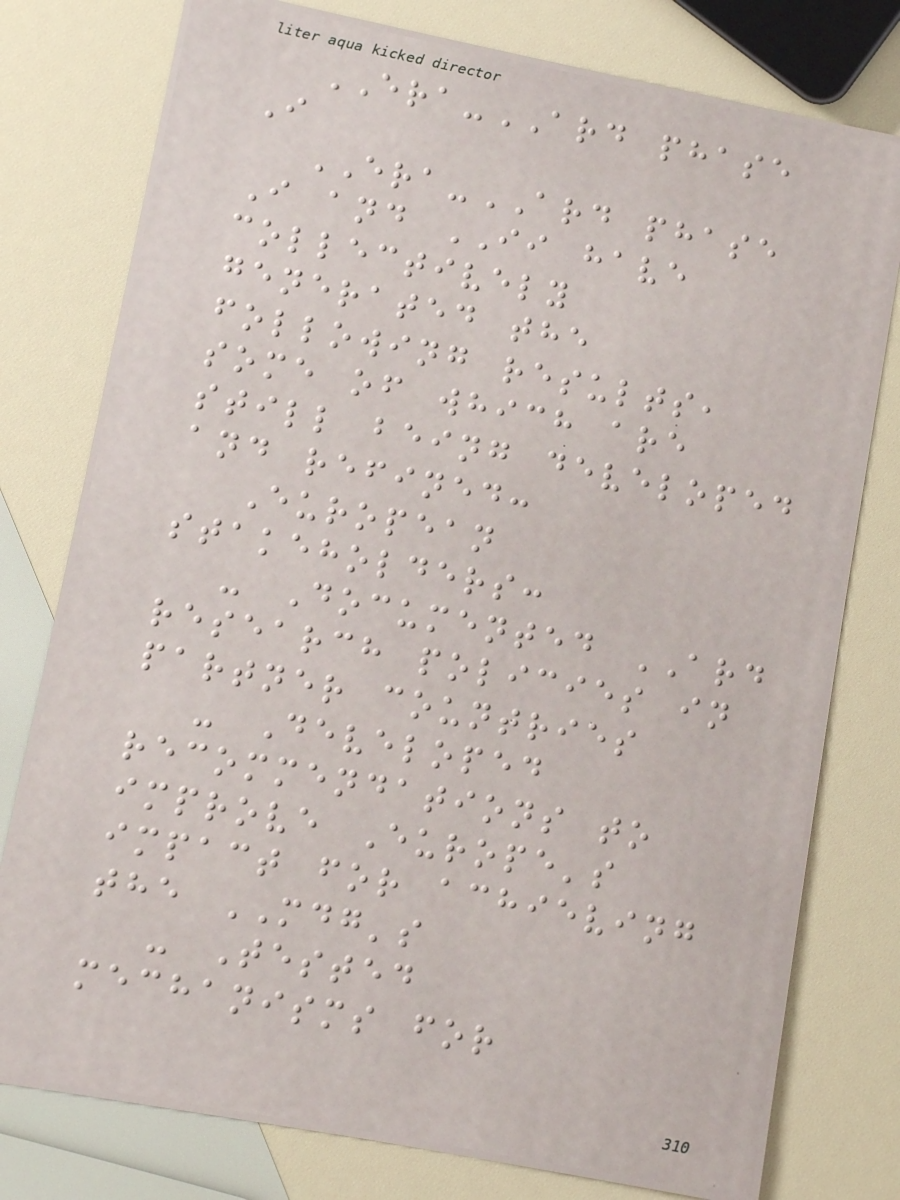ERA-ARD phase
I
ERA-ARD phase
I and II have
collectively
generated the
following results,
some of which are
still being developed
and refined:
European
stakeholders:
- Documented ARD
research policies in
partner countries
- Developed
recommendations to
improve Europe's
impact for achieving
the MDG's
- Tested
mechanisms for
